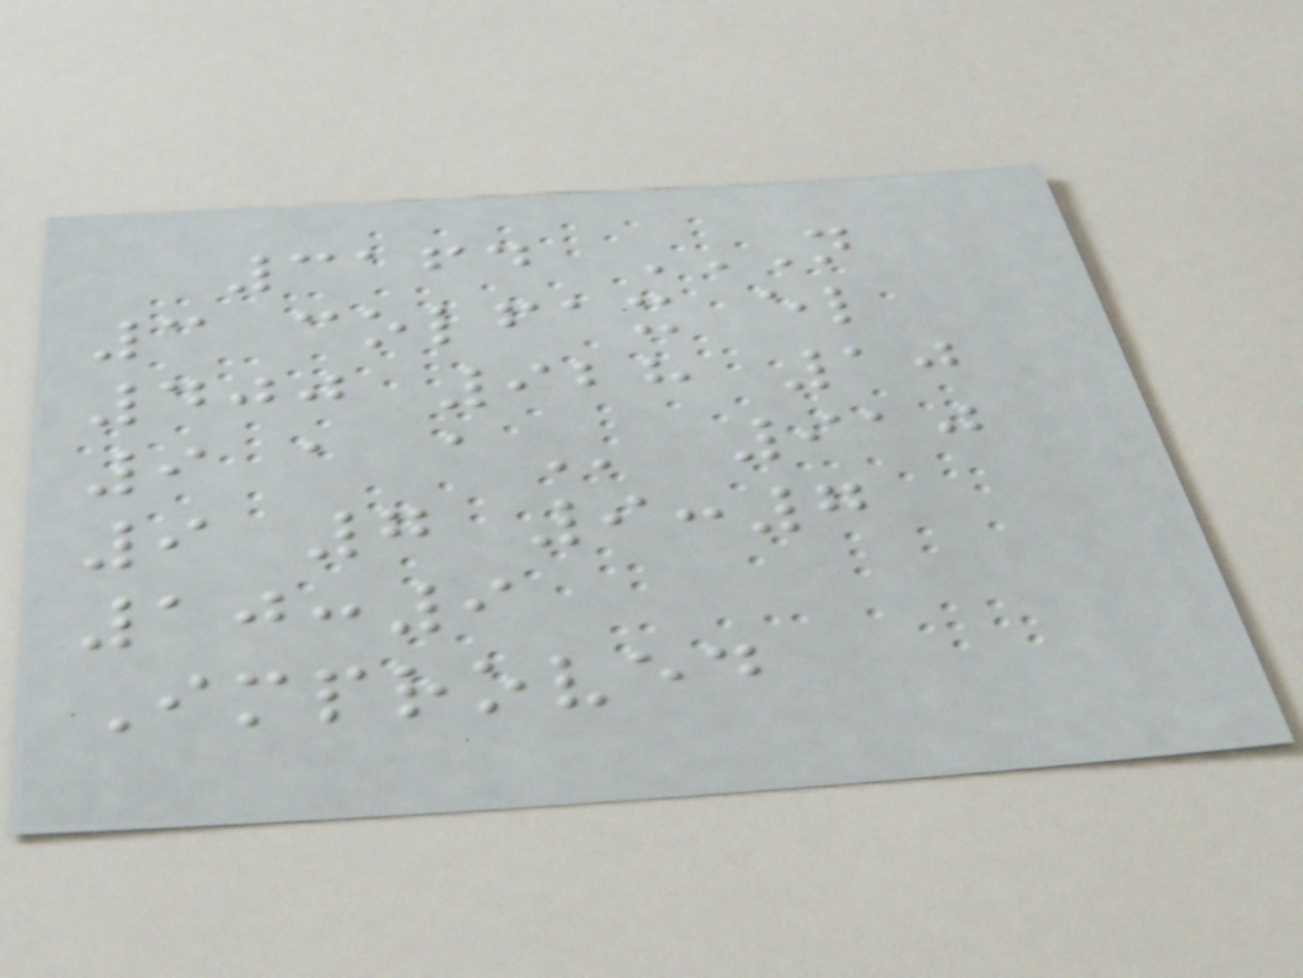3164 N
3 COLFAX EL
400 928 10
9 A A 910
9 7 9:7
10:9
Improved
